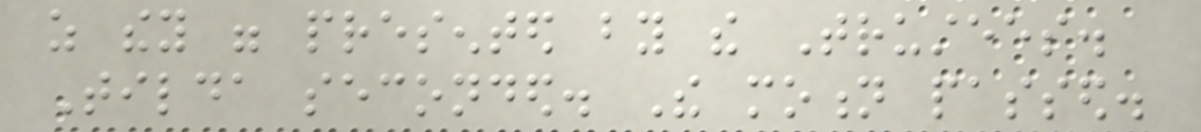as they were presented by the Trustees.
Tilda seconded. The motion passed.
